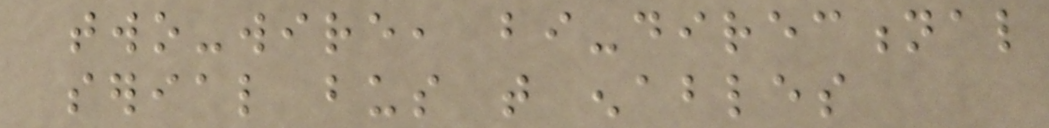two-wire, bi-directional
serial bus that enables
